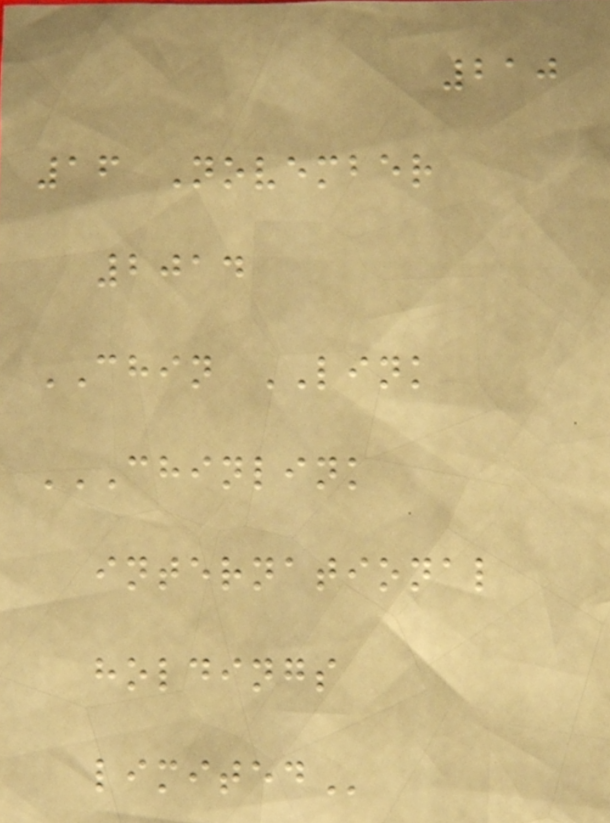210
16 November
2014
CHIN LINK
CHINLINK
INTERNATIONAL
HOLDINGS
LIMITED
